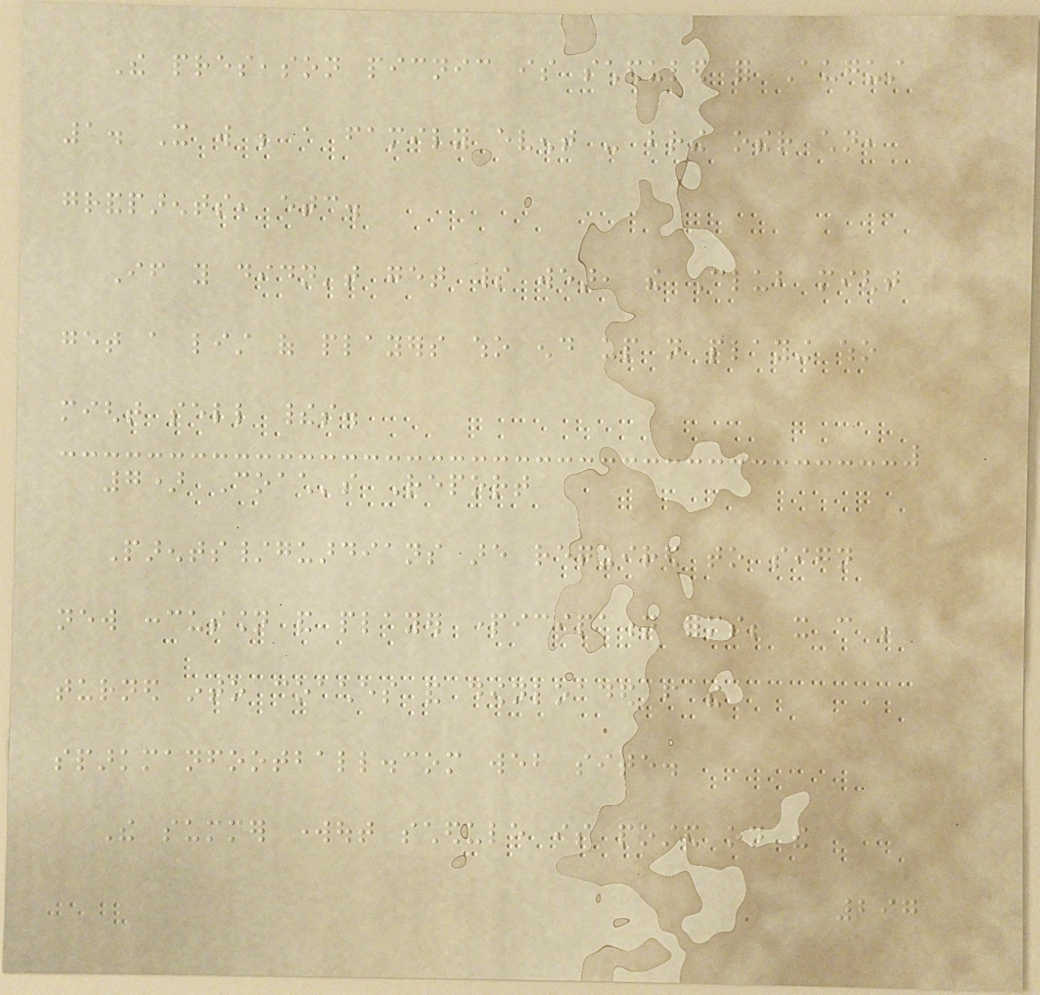The preseason picnic is scheduled for August
1. It will be a family event - bring other children,
grandparents, etc.
If you didn't get spirit wear, the Club might
get a list of players who end up not playing who
might sell theirs.
7) Coach's Report
Parents/guardians are required to sign
new concussion and player participation forms; it can be
turned into coaches and downloaded from the
sparkmanfootball.com web site.
The summer workout schedule is posted on the
297
